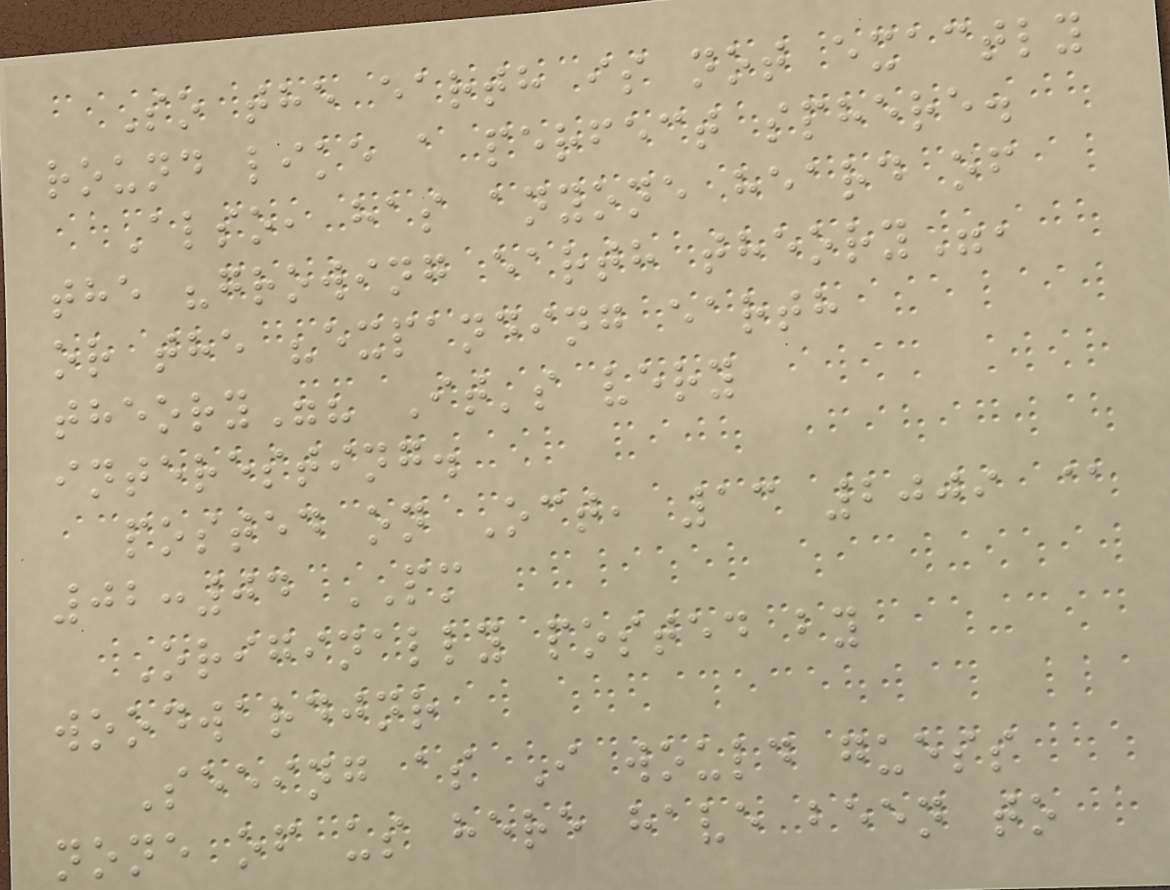So the earth is not exactly
round like a perfect sphere.
Also, has anyone heard of
the "growing earth theory",
or the "expanding earth
theory"? It's very
interesting.
posted on Oct, 13 2009 @
02:04 PM
Originally posted by
woodwardjnr
Seeing as I would guess
none of us here have been to
